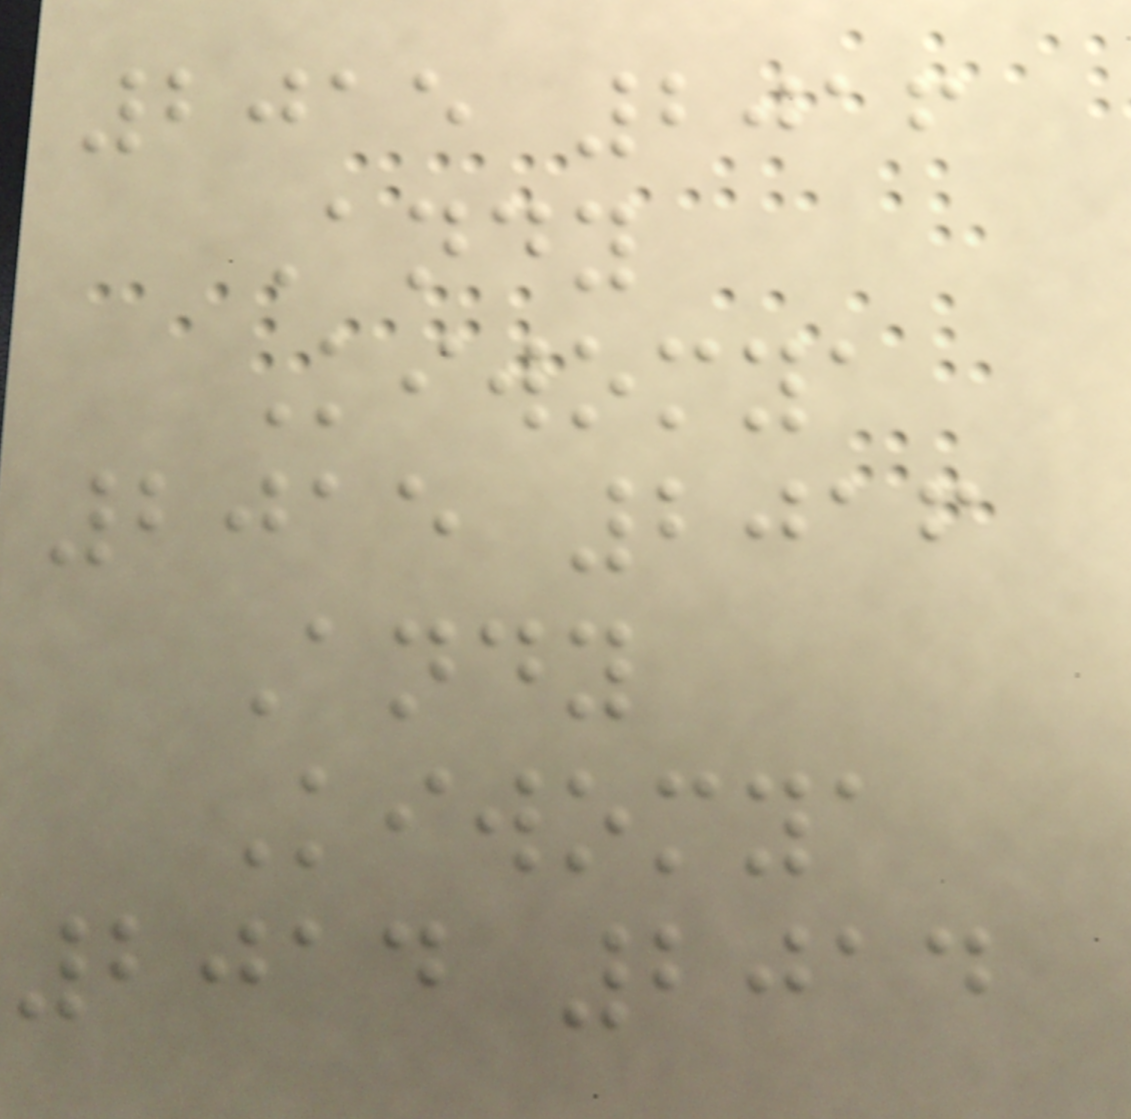2015 2016
Andy
Kiwomya
2015 2016
Andy
Kiwomya
2014 2014
